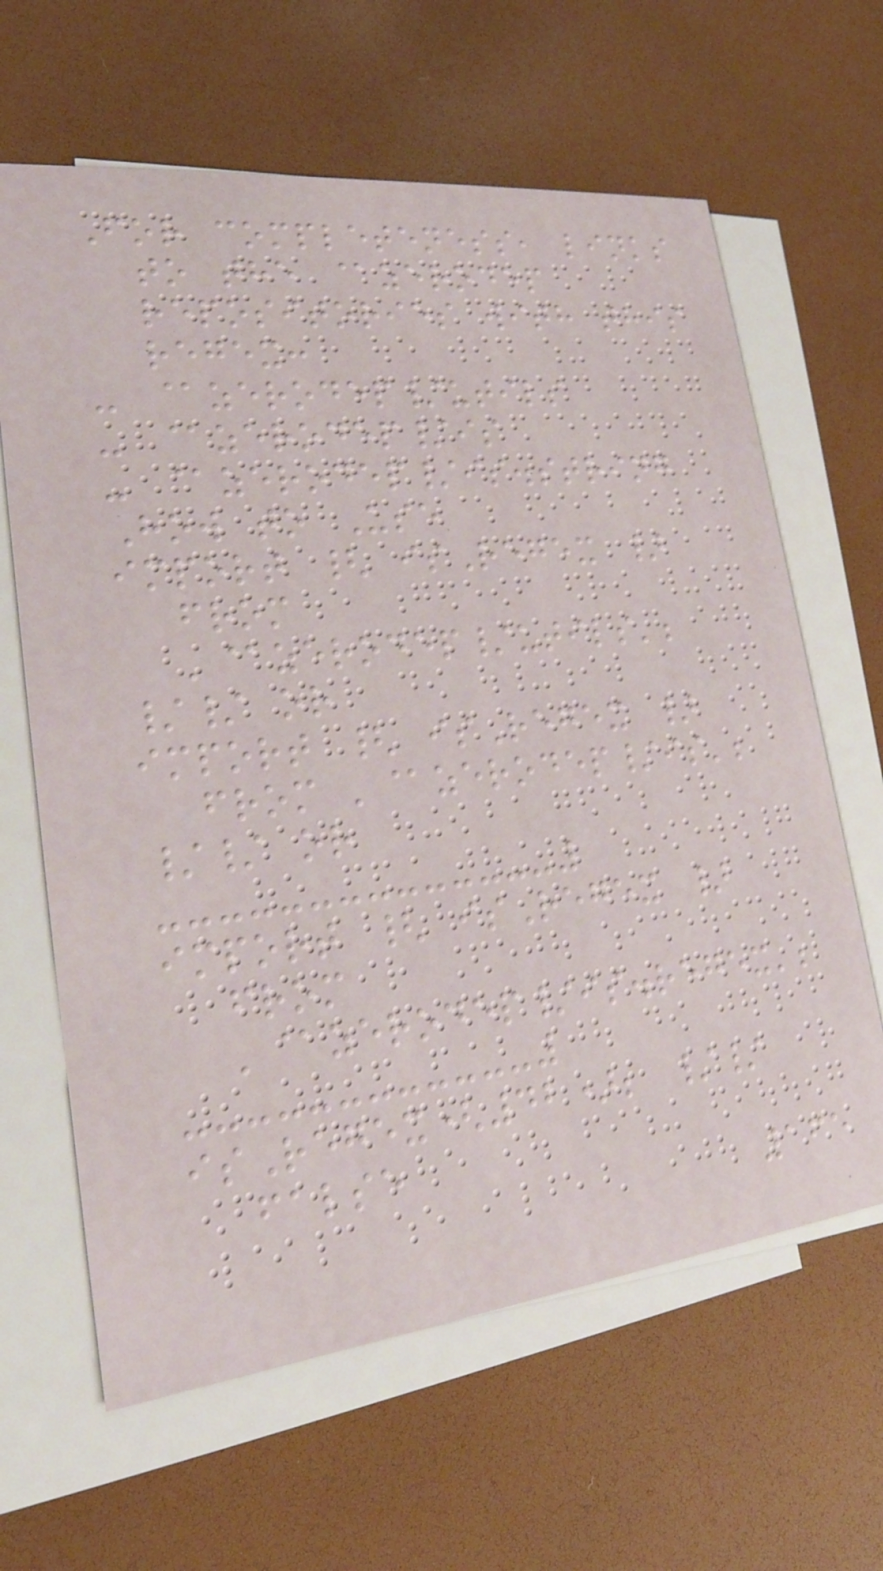For completeness, links
to the @zerodep
repositories with this
regex:
- @zerodep/utils
- @zerodep/is
- @zerodep/is.string
How to Use
import { isRegex }
from
'@zerodep/utils';
// or
import { isRegex }
from '@zerodep/is';
// or
import { isRegex }
from
'@zerodep/is.regex';
isRegex(42); //
false
165
